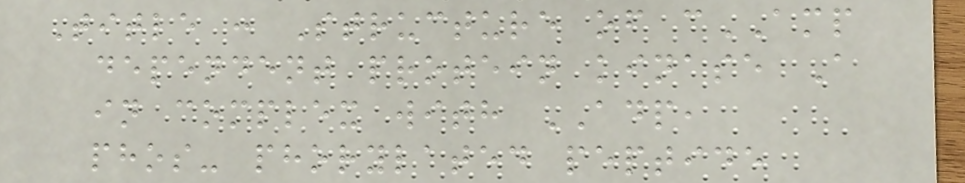Title : Structure of cAMP
dependent protein kinase A
in complex with ADP,
phos- phorylated peptide
